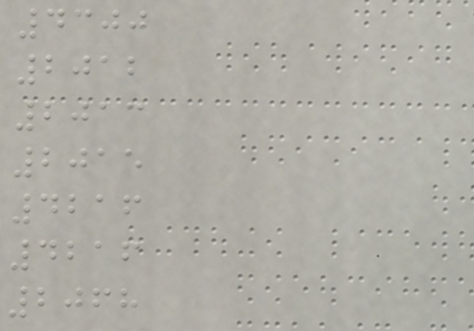4300
2012
2013
2015
4216
4216
2068
